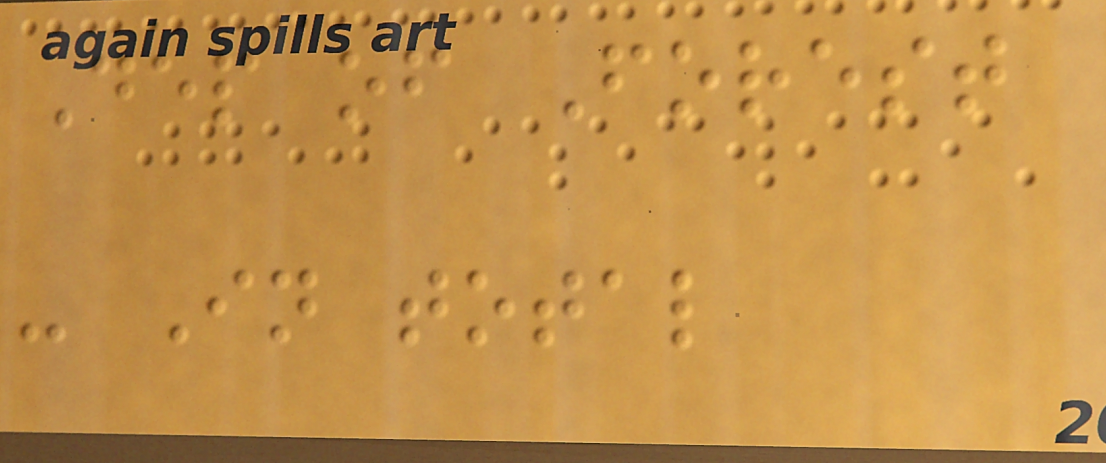Dep of Forest
- In total
